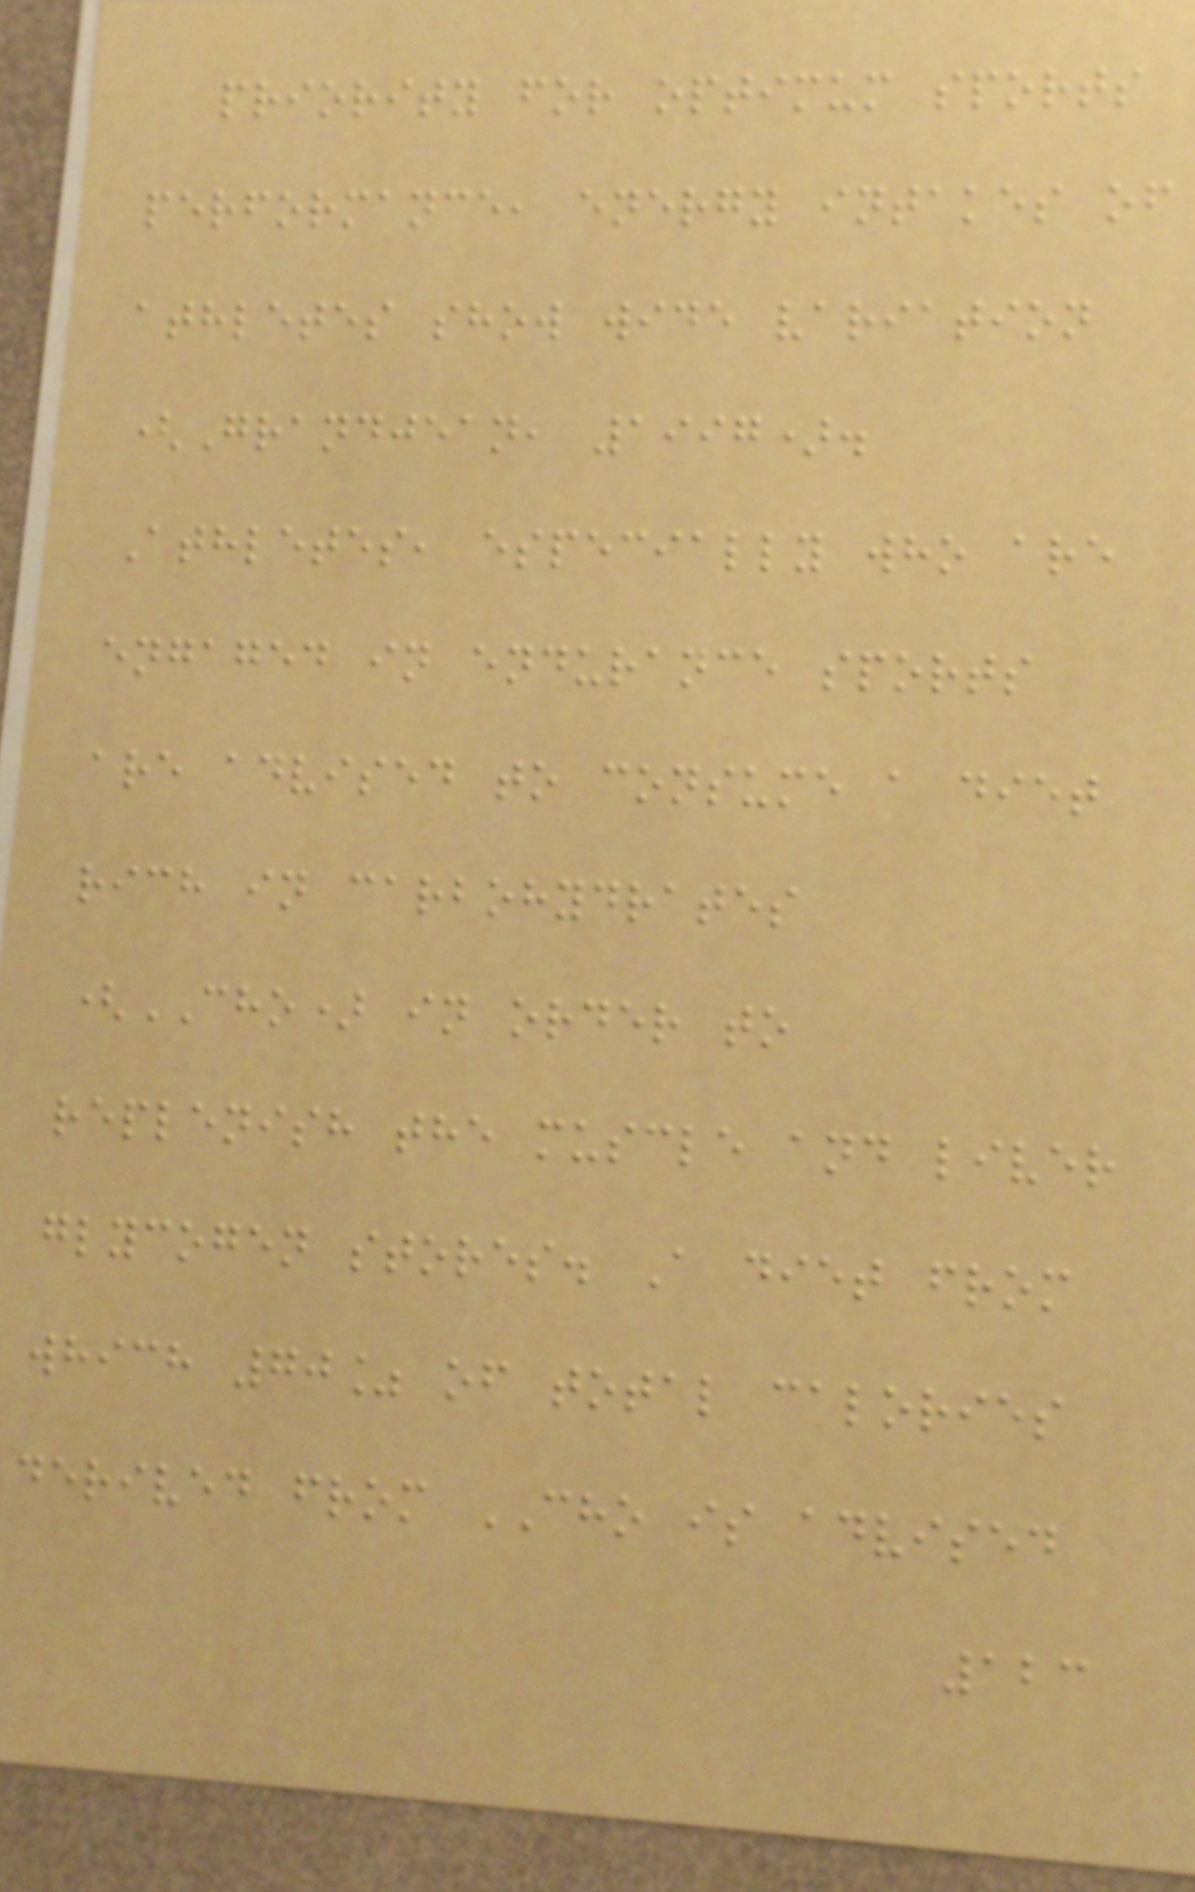priority for optimum sports
performance, energy intakes of
athletes show wide variation
(Grandjean, 1997).
Athletes, especially who are
engaged in endurance sports
are advised to consume a diet
rich in carbohydrates
(CHO) in order to
replenish the muscle and liver
glycogen stores. A diet from
which 70% of total calories
derived from CHO is advised
123
